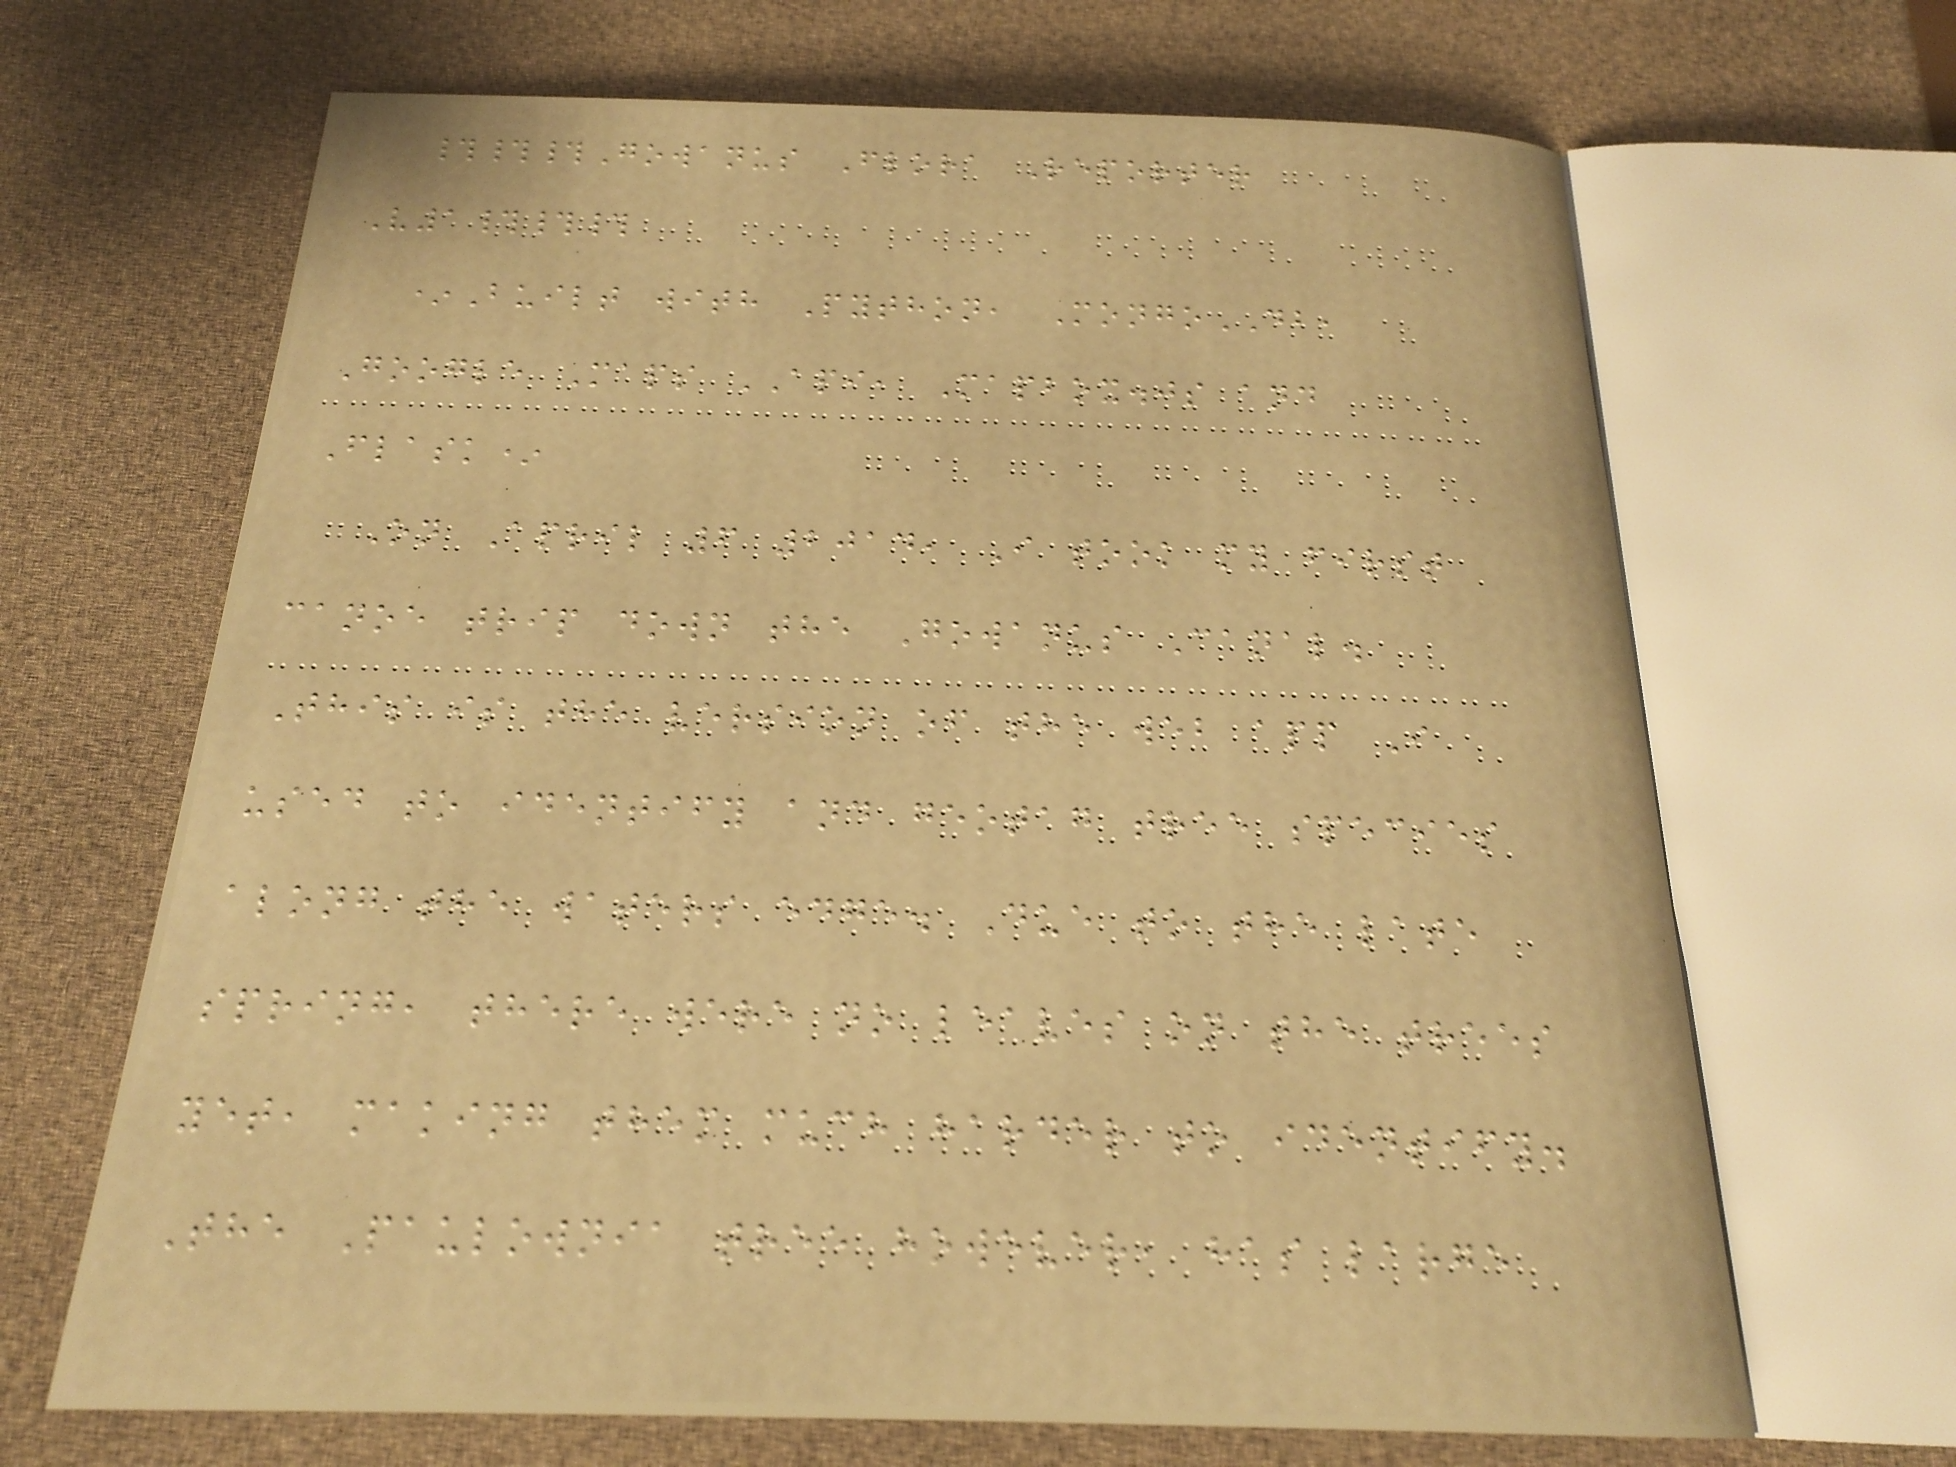###Gowanus Flora Reporter
V1###
*Built with Python, MongoDB,
Google Maps API, Mapbox.js and
Flask*
On April 6 2014, I took my first
canoe trip down the Gowanus Canal.
This is the version of the web app I
used to identify and geotag tree species
along the waters edge. Due to the late
spring, there were no leaves on the trees
yet, making them much harder to identify.
The Paulownia tree however, has large
